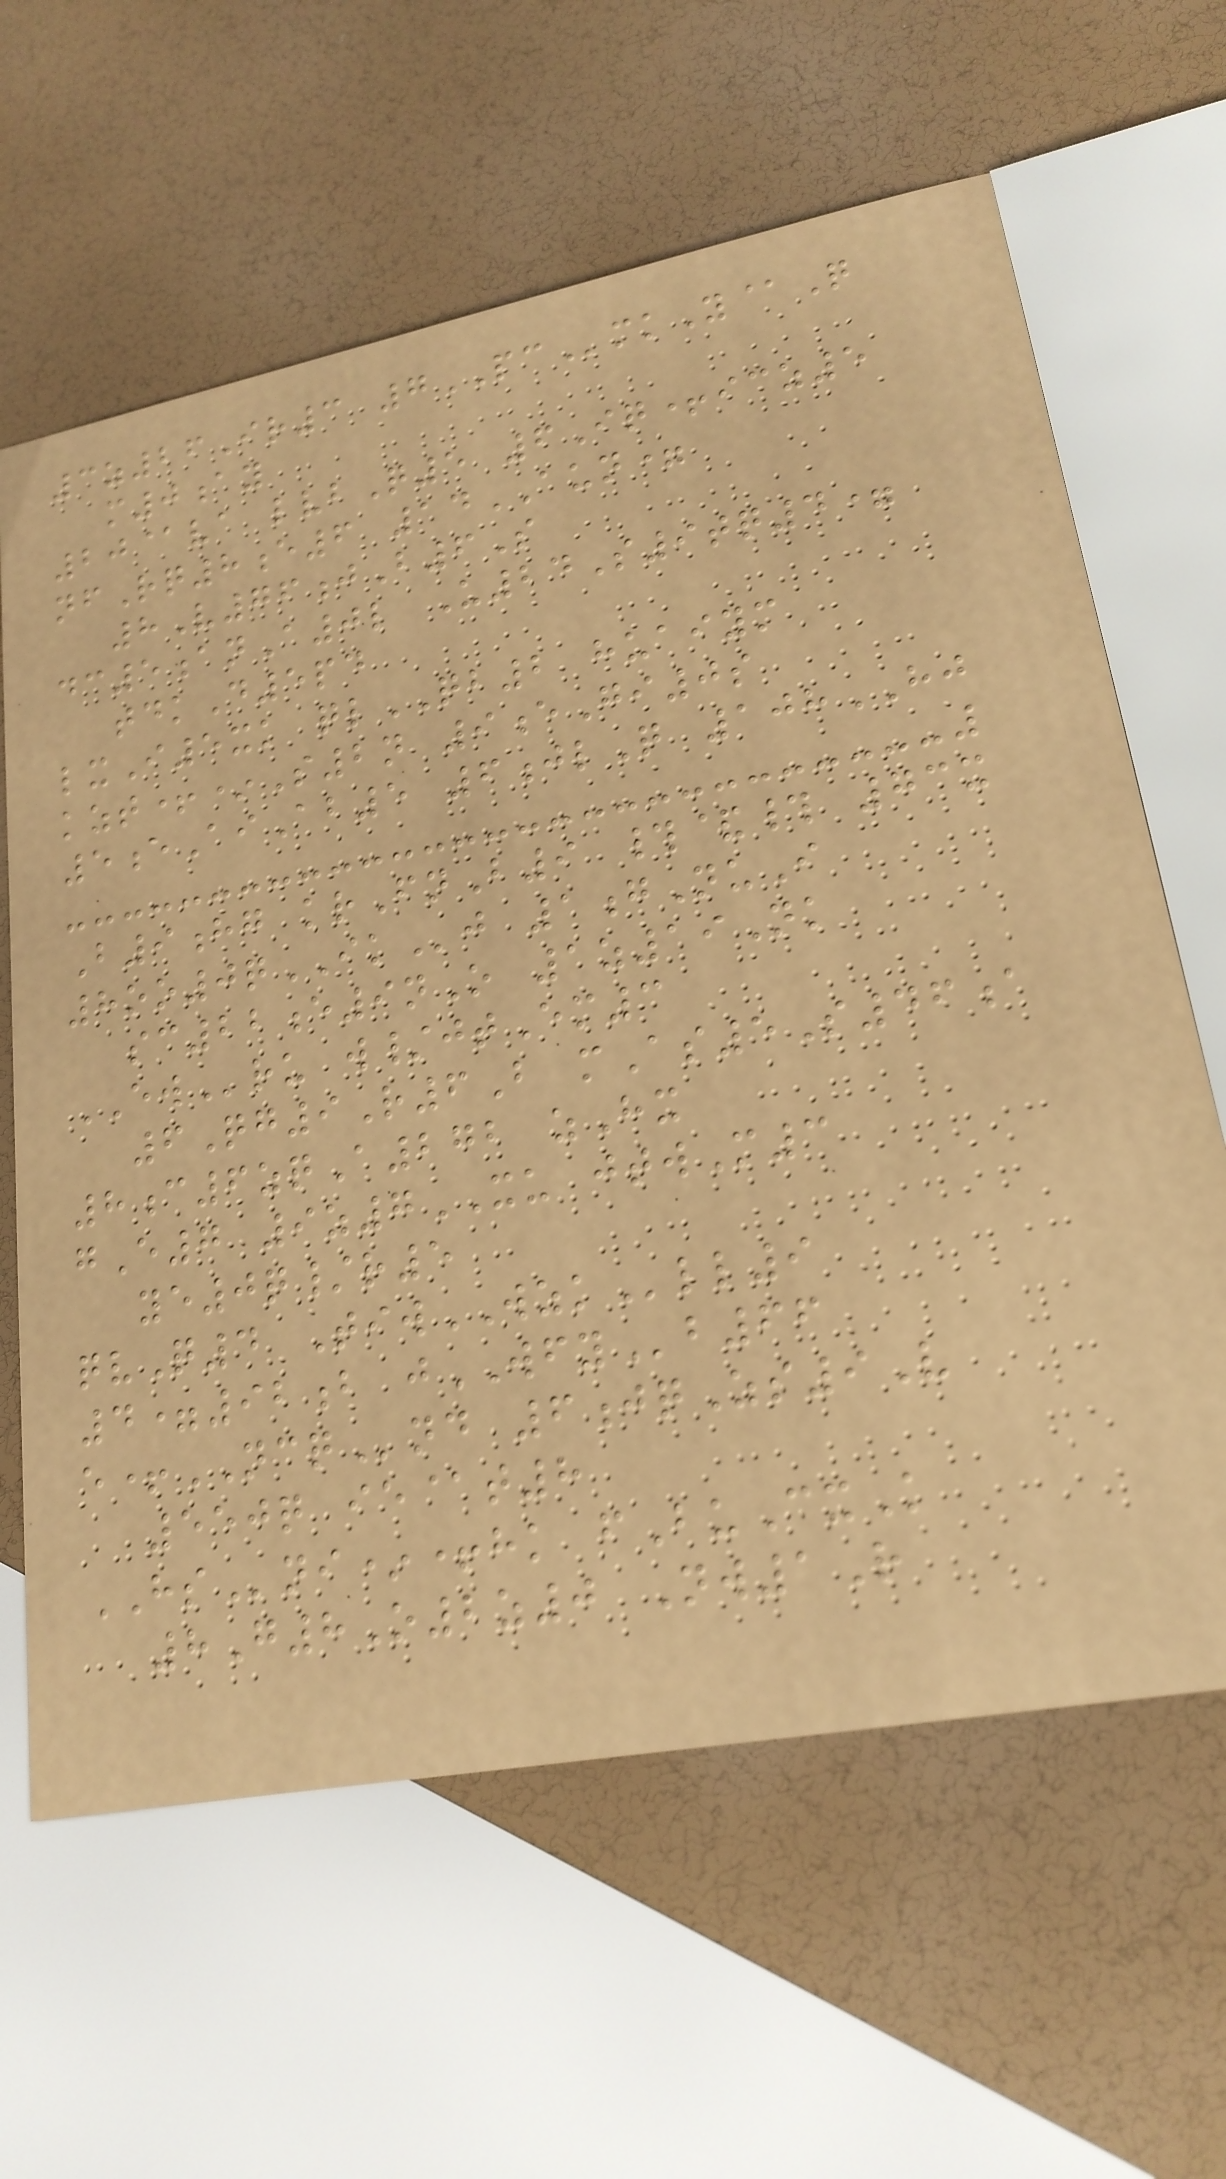3z26Ir3 7PCmkY@Q
m0ay
20@va lvbQ5 6Iq+icz5
nfRq8e6 14AUN=
8V76jB6S
dc5anA0l U24S9tq4=
tdkD5pd
lxI5xk qlQB2 huaiym
kzt+*S2n 9eGi0s
5eAiAb5 6jlQ 108HJ
B9hg krFnB9 #&# 73x
8oo0qIKj 1gNuI
sc22e9nO 1z19Nk
EWru w/jtEm3
6Qg9R6B mAs5S46a
8c6zqA272 zHx
gE7 9z7XU jtwM3
ye0q/r5
qvQ4 TiwWZKll9
4=92b jWFYb66
e+NCQnd 6jqZs9V
550q ie@t8
HSni*+hk fBuCxK
8G8O2z0 Nw1R
